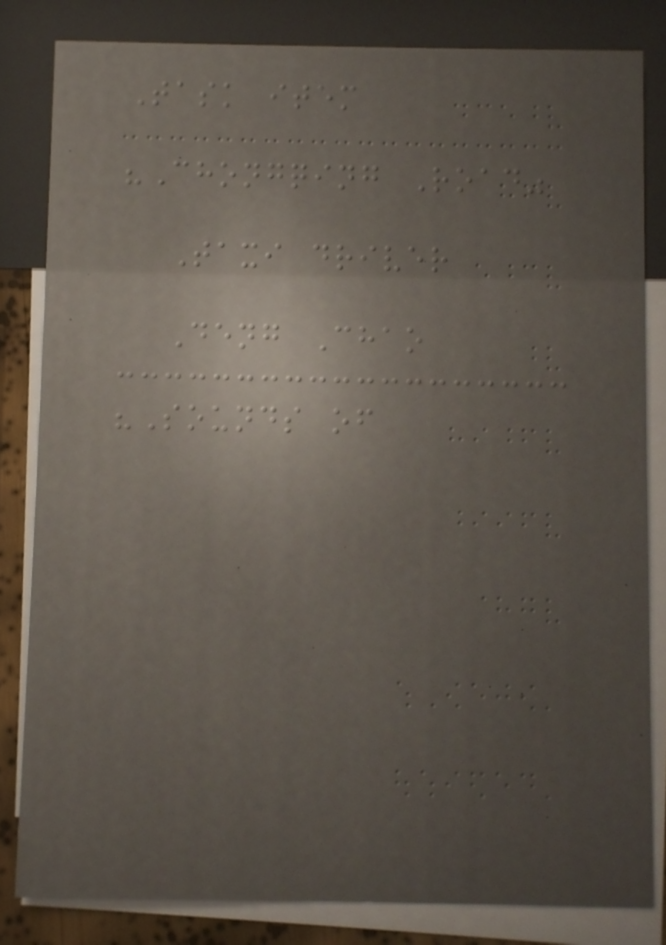Task item
"Chongqing Road"
Taxi driver
Deng Chao
"Sounds of
